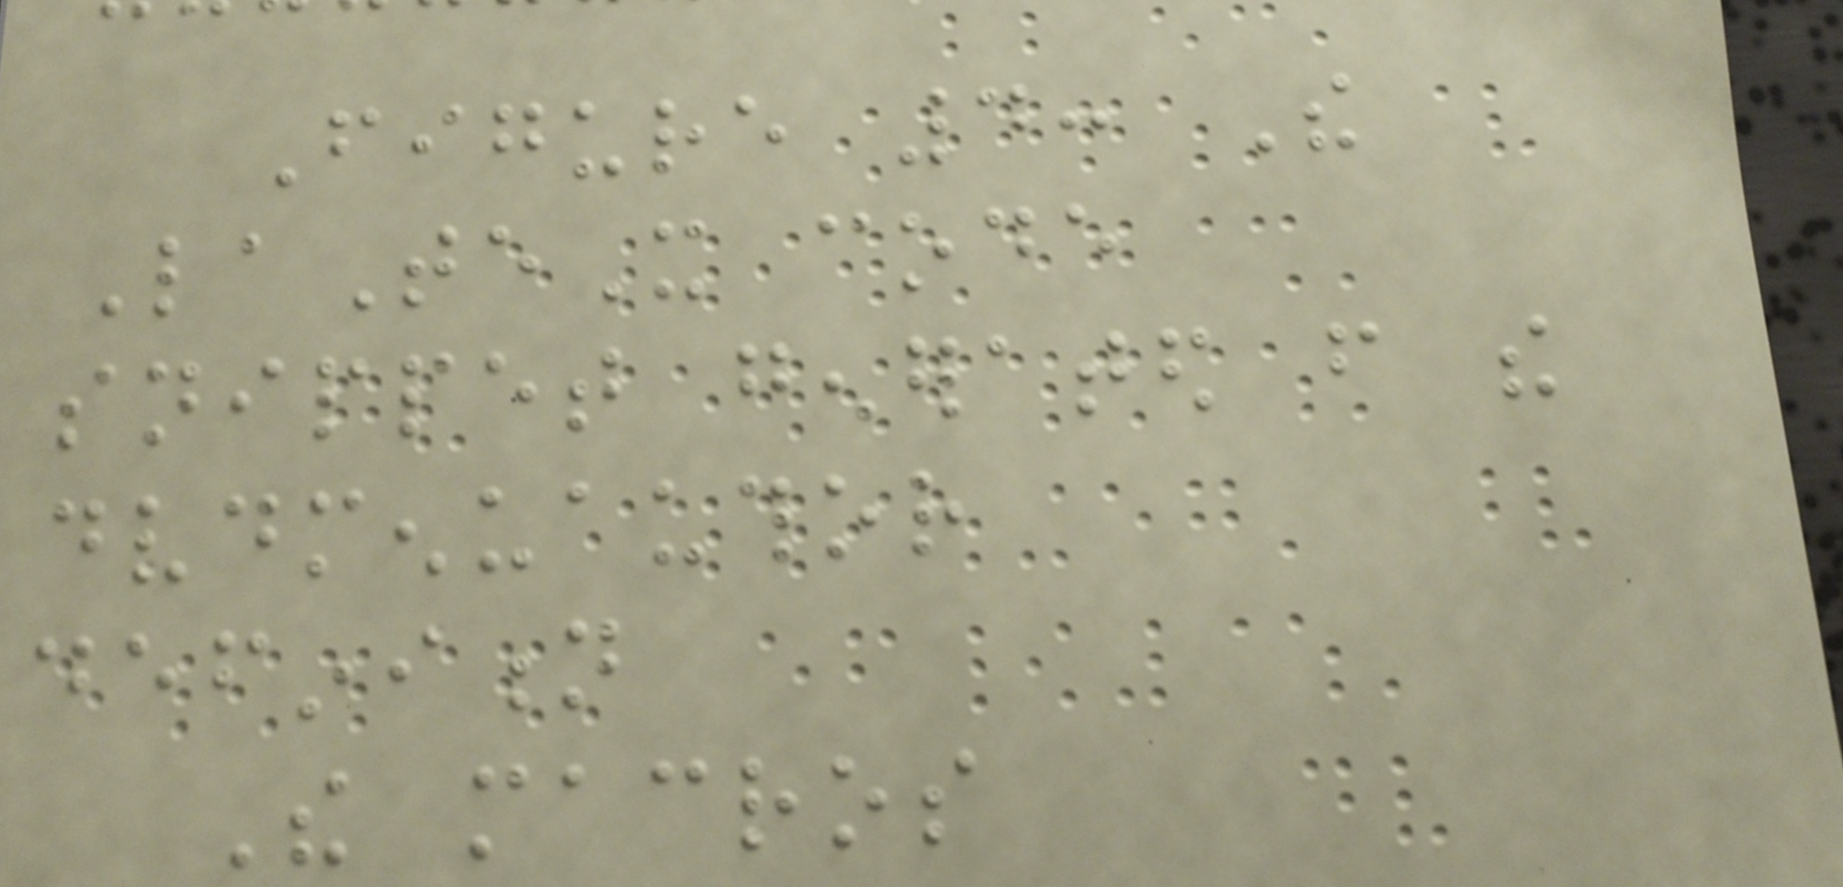Figure 4: The
LaTeX code
snippet generated from the
dvdmenuauthor
definition
The macros
